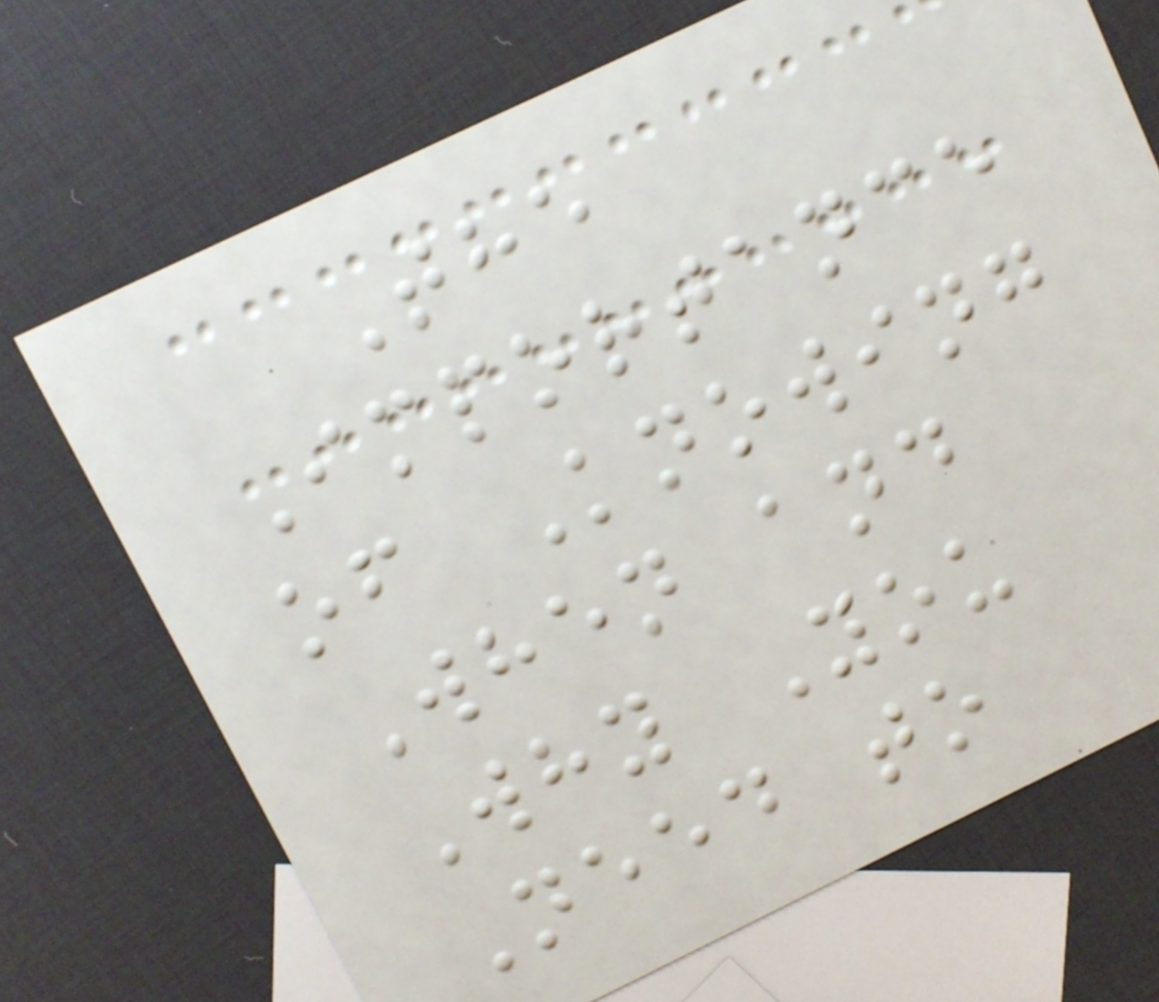The
Importance
of Knowing
When and
Why You
Need to
